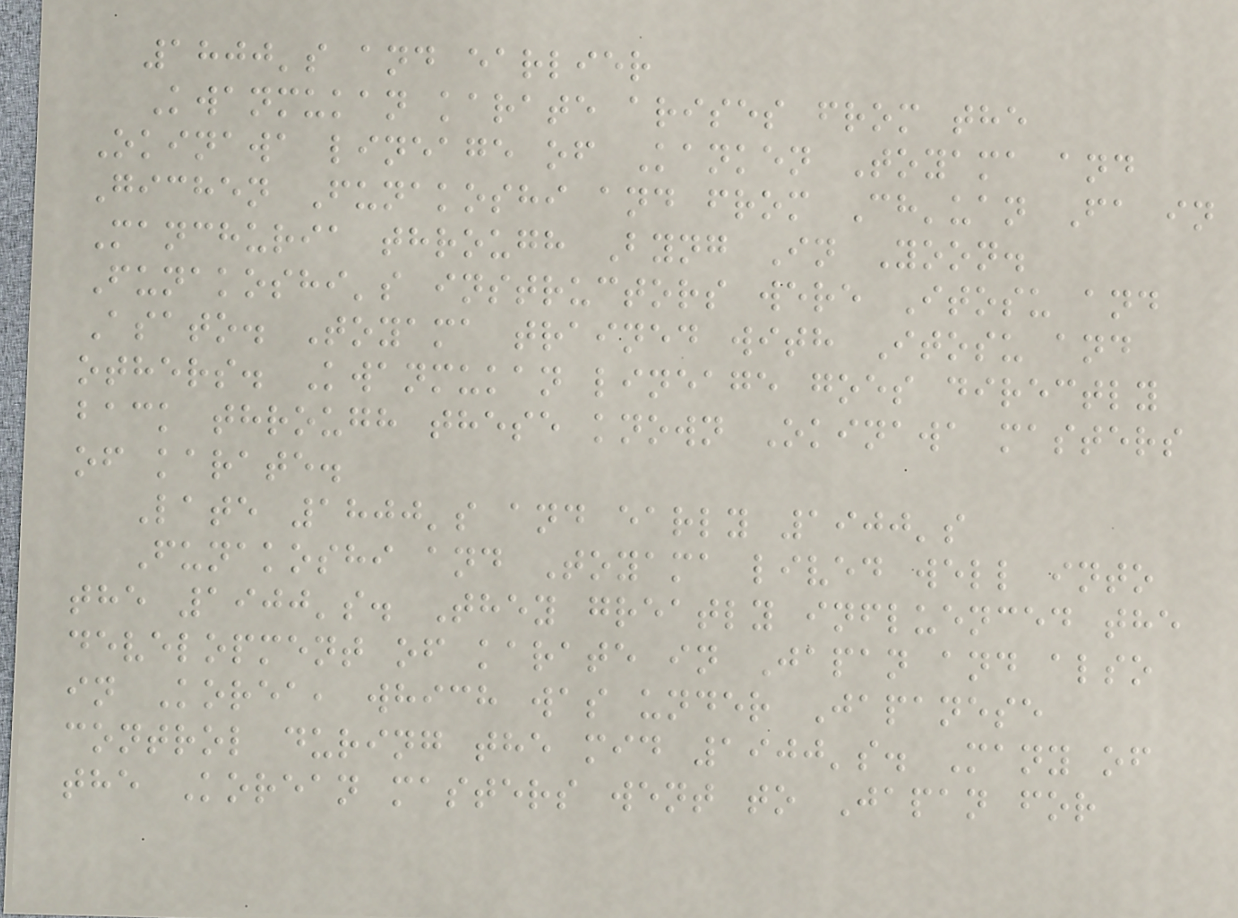1800's and earlier
Kwanmukan karate arises from the
Okinawa lineage of Kanken Toyama and
Gichen Funakoshi and from Ch'uan Fa in
Manchuria through Byng In Yoon.
Funakoshi's instructors were Itosu and
Asato. Toyama trained with Itosu and
others. Kwanmukan lineage goes directly
back through these known Okinawa masters
of karate.
Late 1800's and early 1900's
Funakoshi and Toyama lived well into
the 1900's. They greatly influenced the
development of karate in Japan and also
in Korea, which was under Japanese
control during the mid 1900's. Many of
the Korean masters went to Japan for
